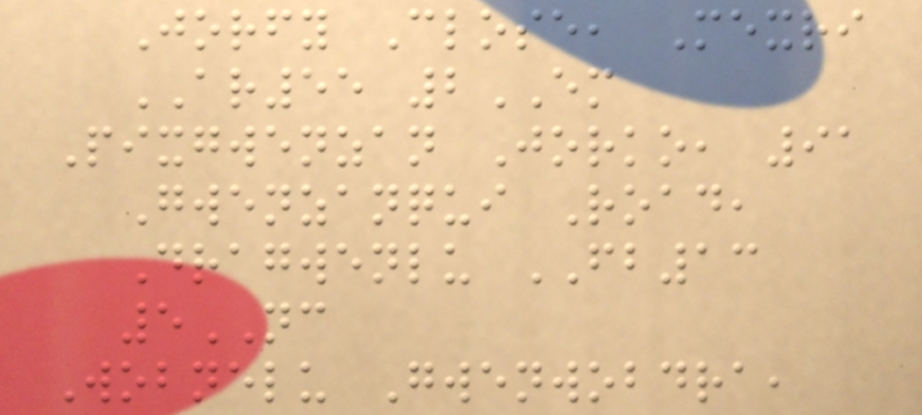Jorfy Close, Mexri
AR55 2EM
Pixgwenzan Jorko, 91
Gwenzanqui Road,
Dragwenlu FB13
5NC
Wobnelu Gwenwobdra,
